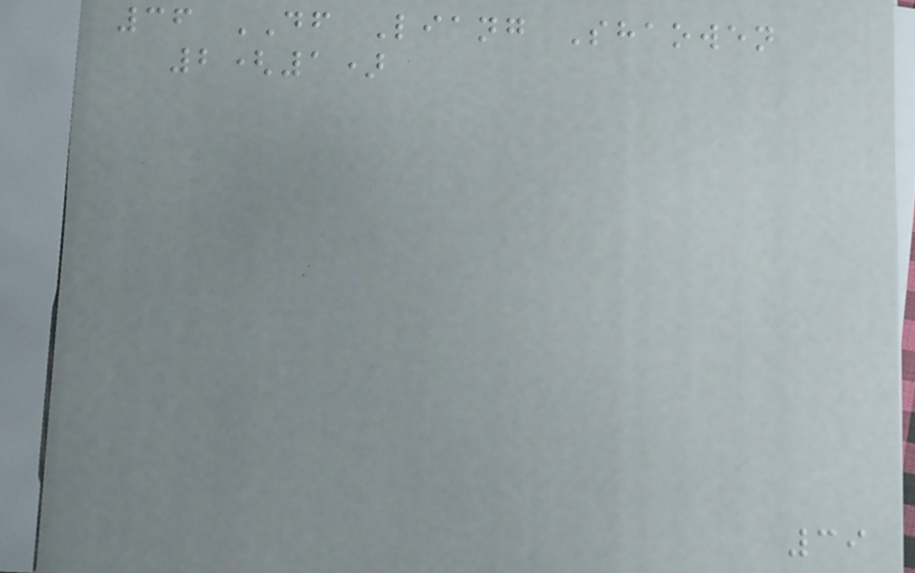36 DF Liang Shaowen
2(1)
39
